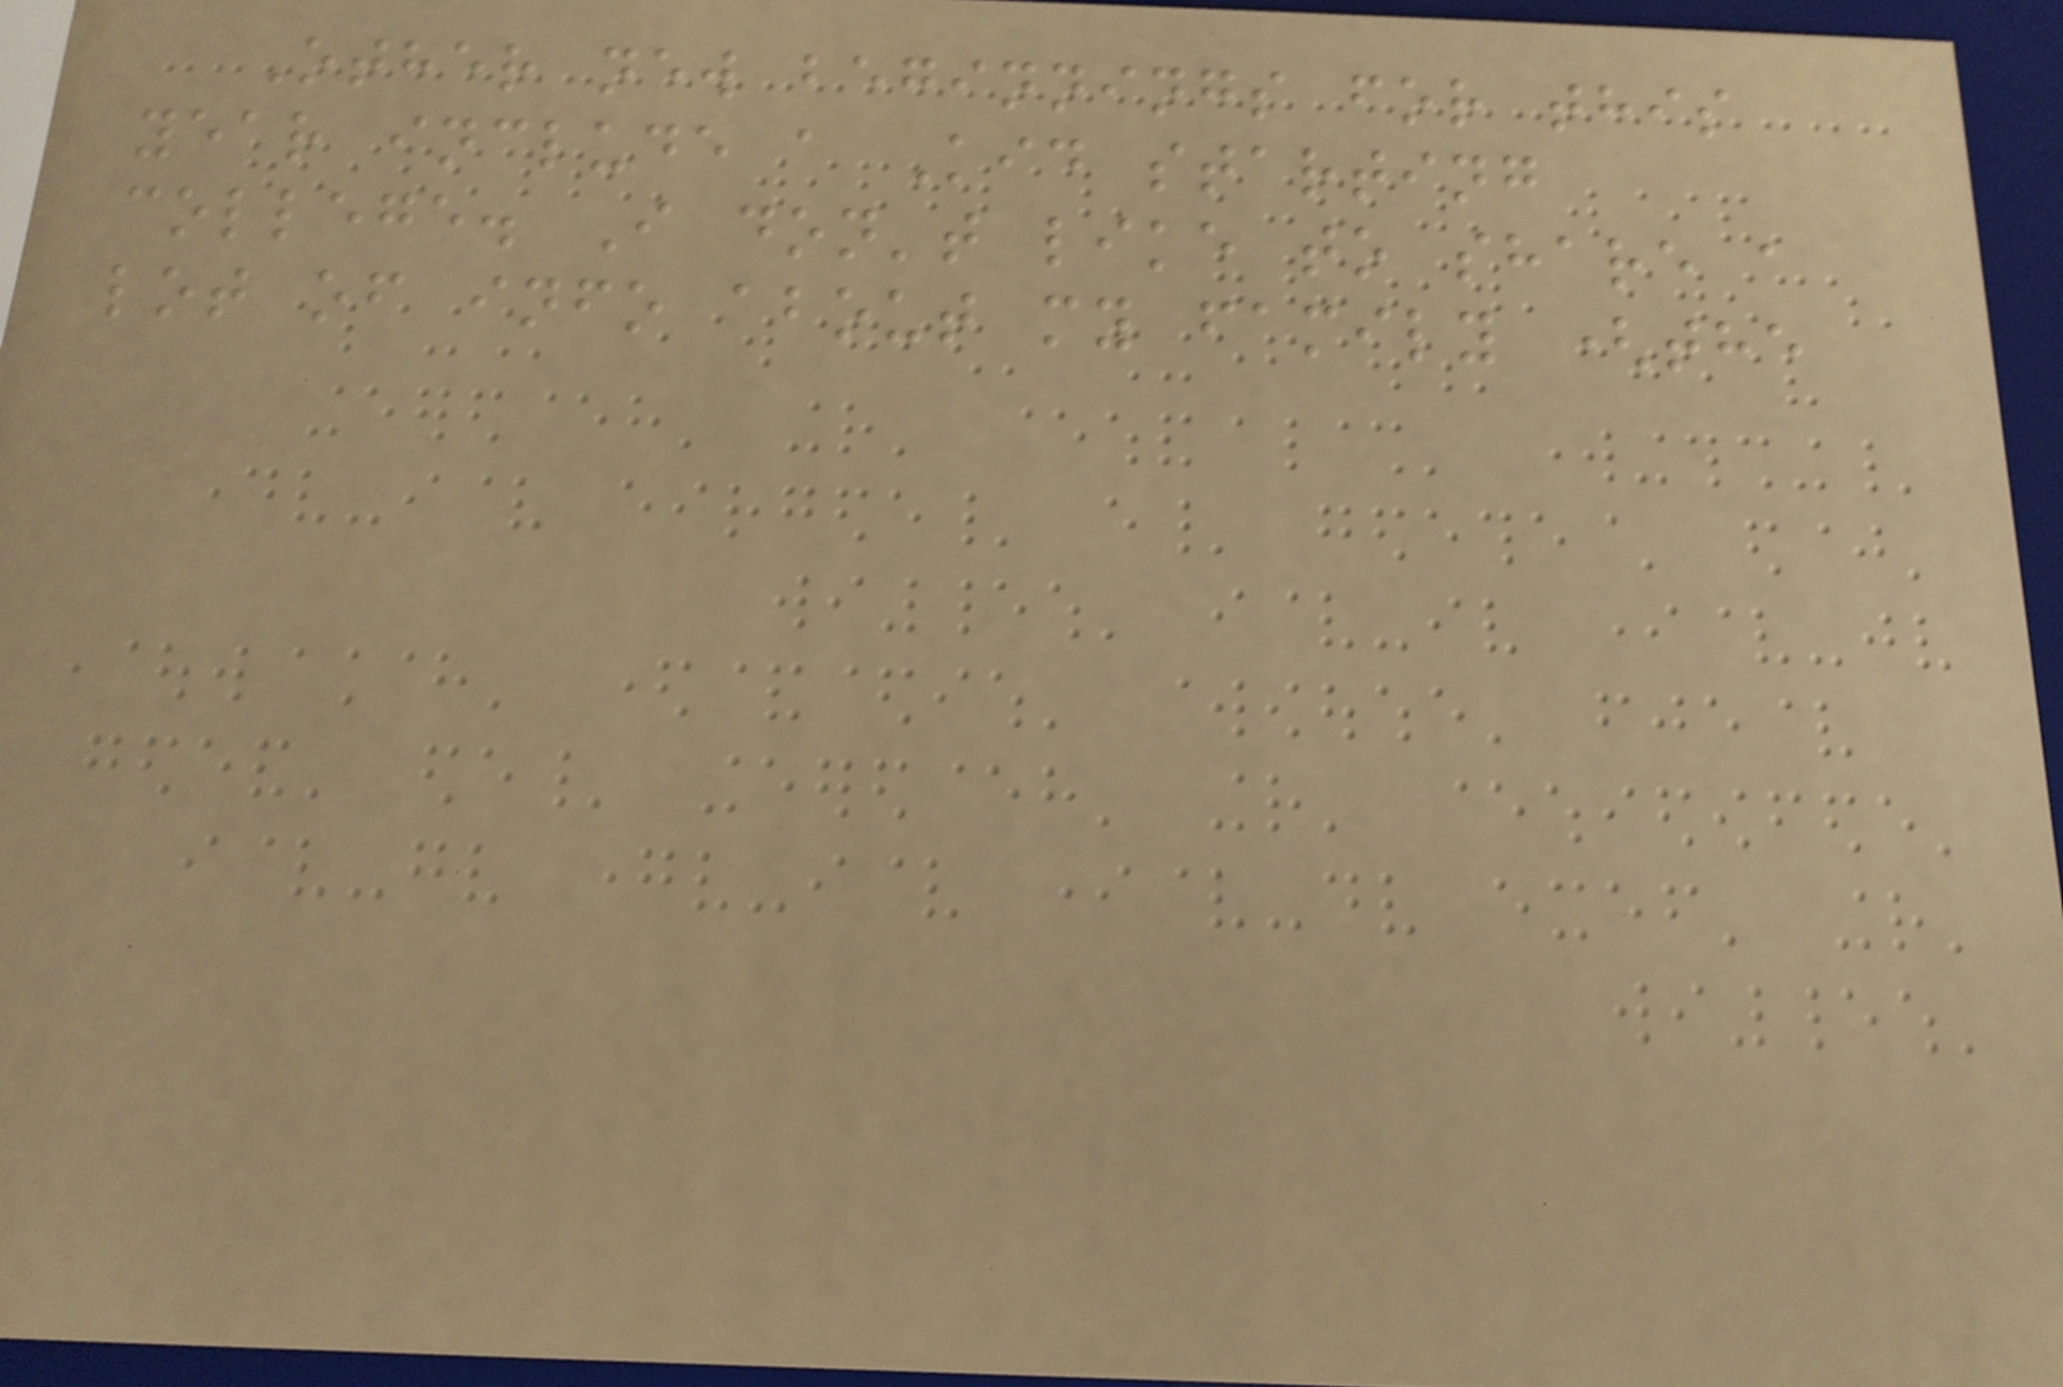Other new beginnings for this
year include a Kid starting
college. I don't like to share a
lot of info about my family (the
